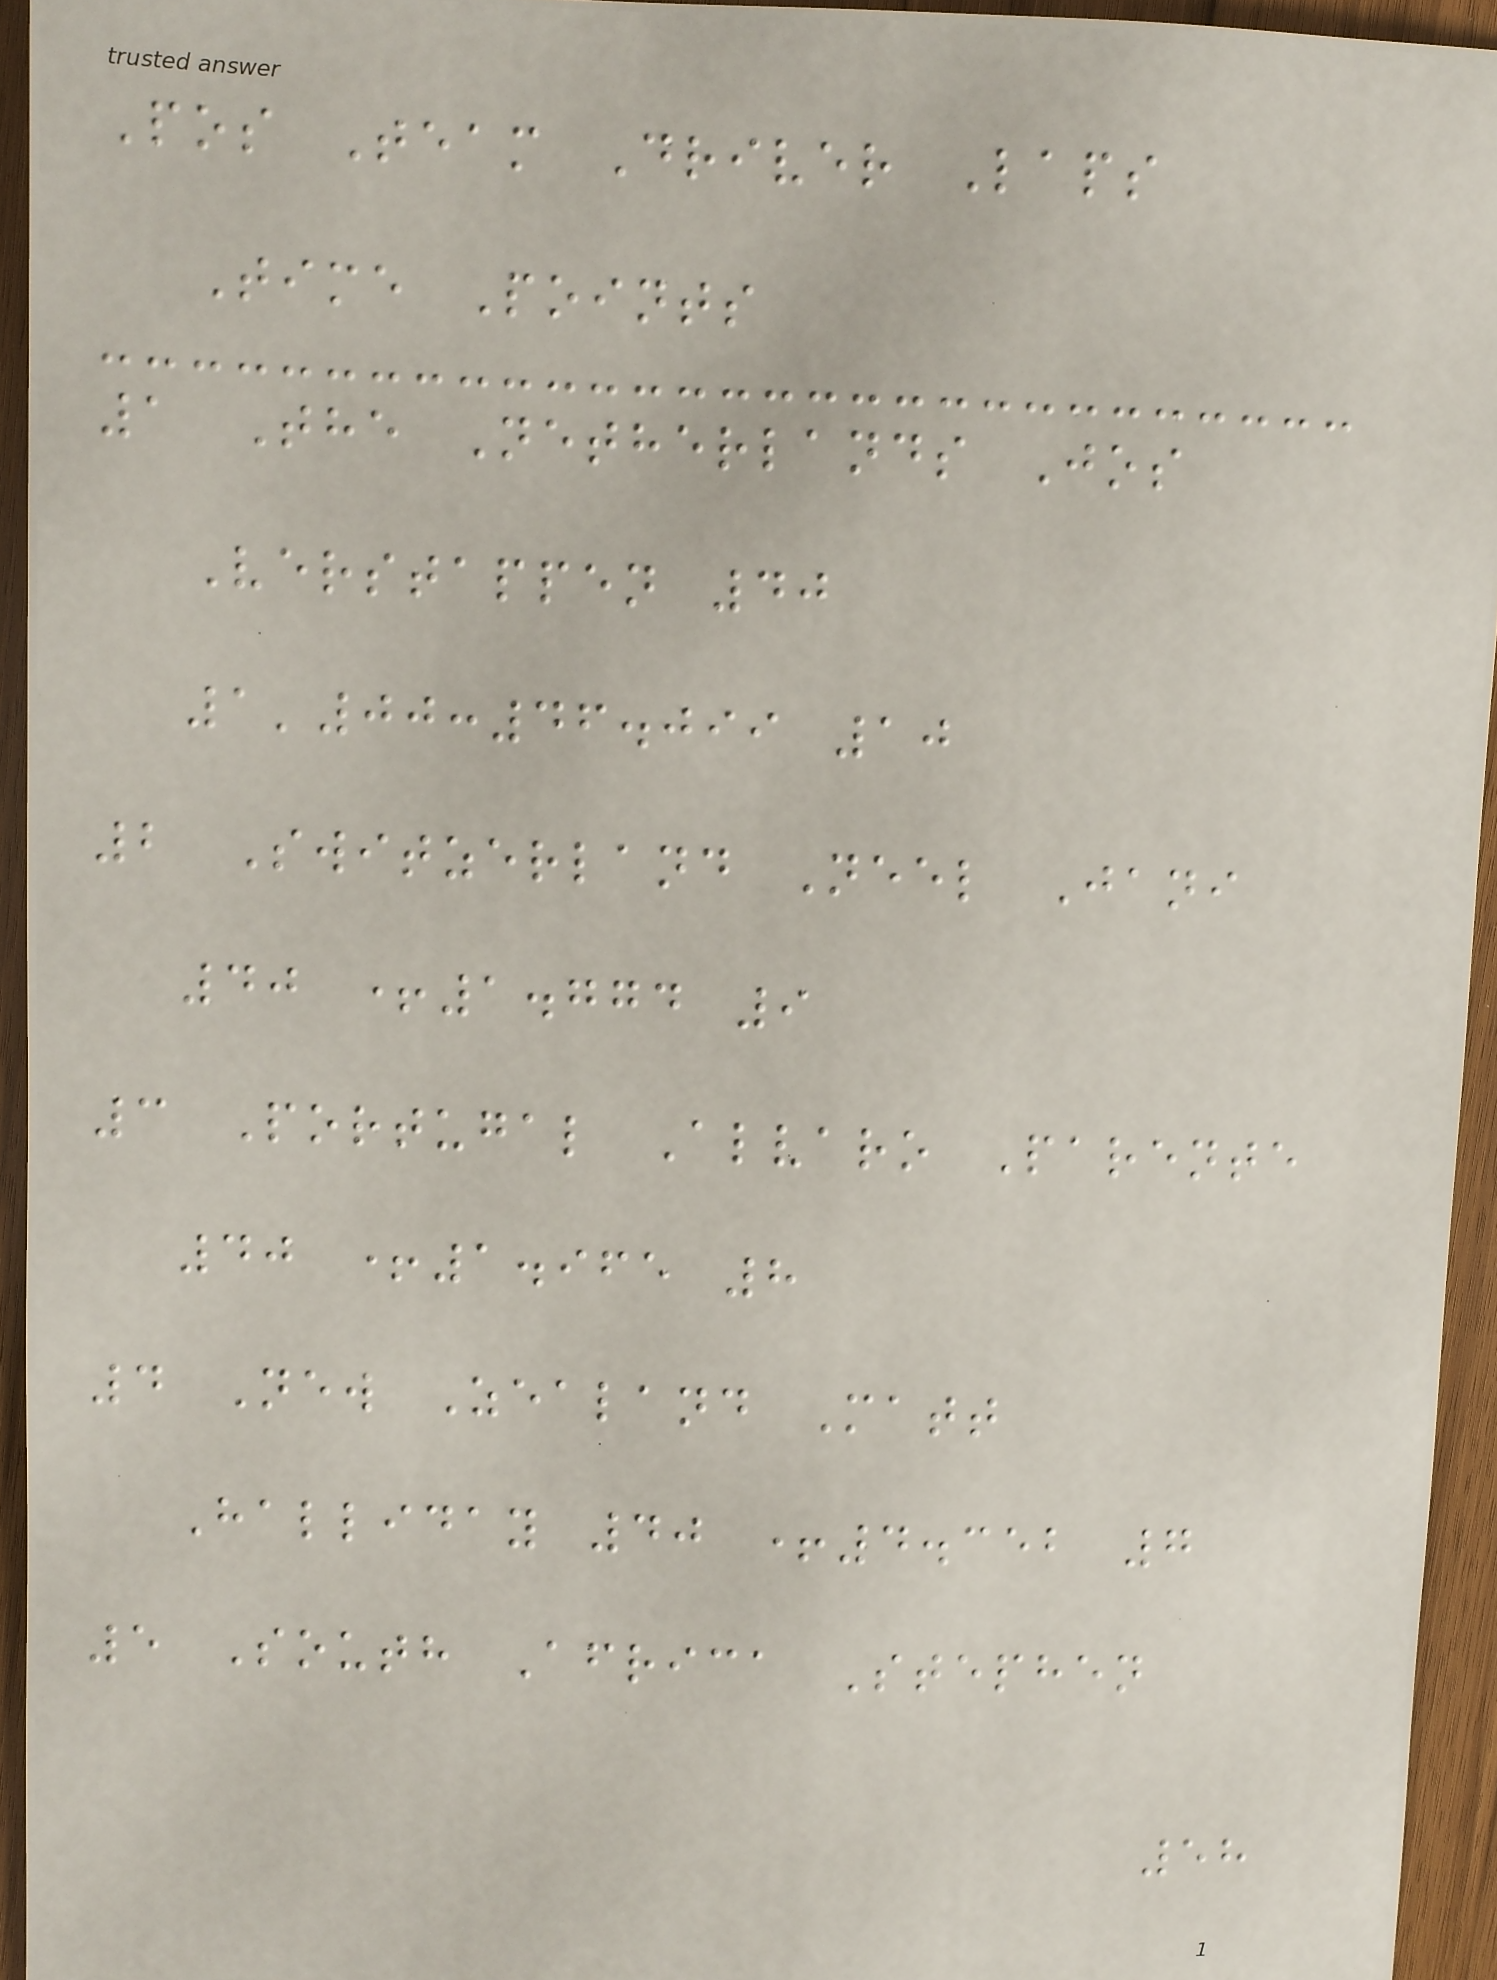Pos Team Driver Laps
Time Points
1 The Netherlands Jos
Verstappen 40
1'00:46.099 10
2 Switzerland Neel Jani
40 +1.774 9
3 Portugal Alvaro Parente
40 +1.965 8
4 New Zealand Matt
Halliday 40 +4.352 7
5 South Africa Stephen
58
